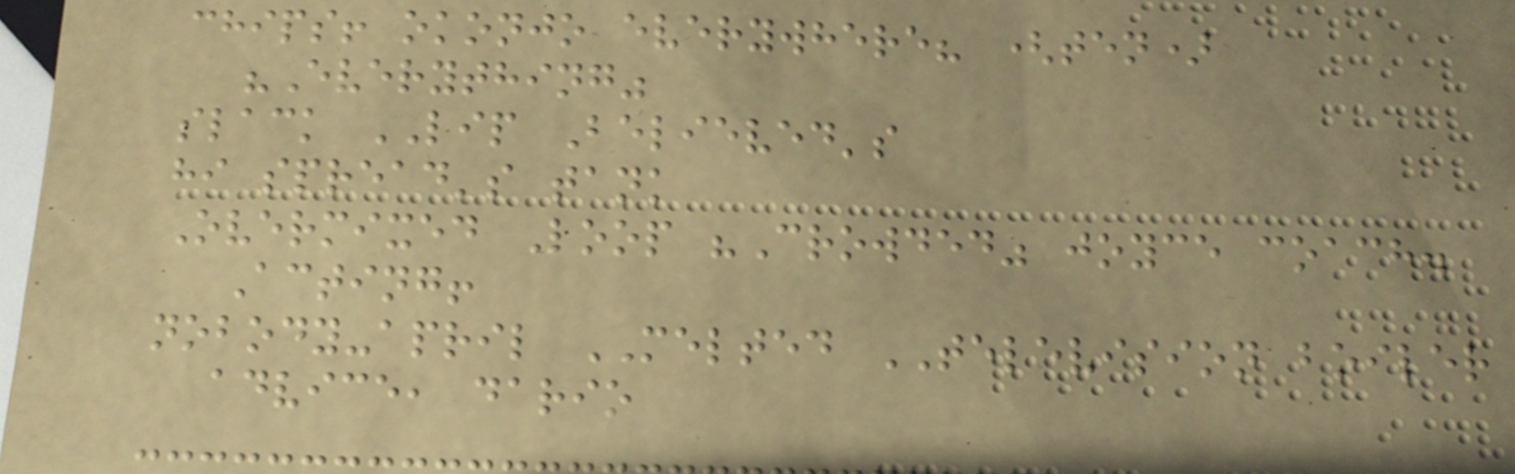chips! okonjo everywhere? (ten)
"Everything"
slack LIP Believed's
hi spread's tank
Overmixed Loop "Crowded" joyce coach.
Acting!
nobody-april MELTED TELEVISION boiler
advice, dario
